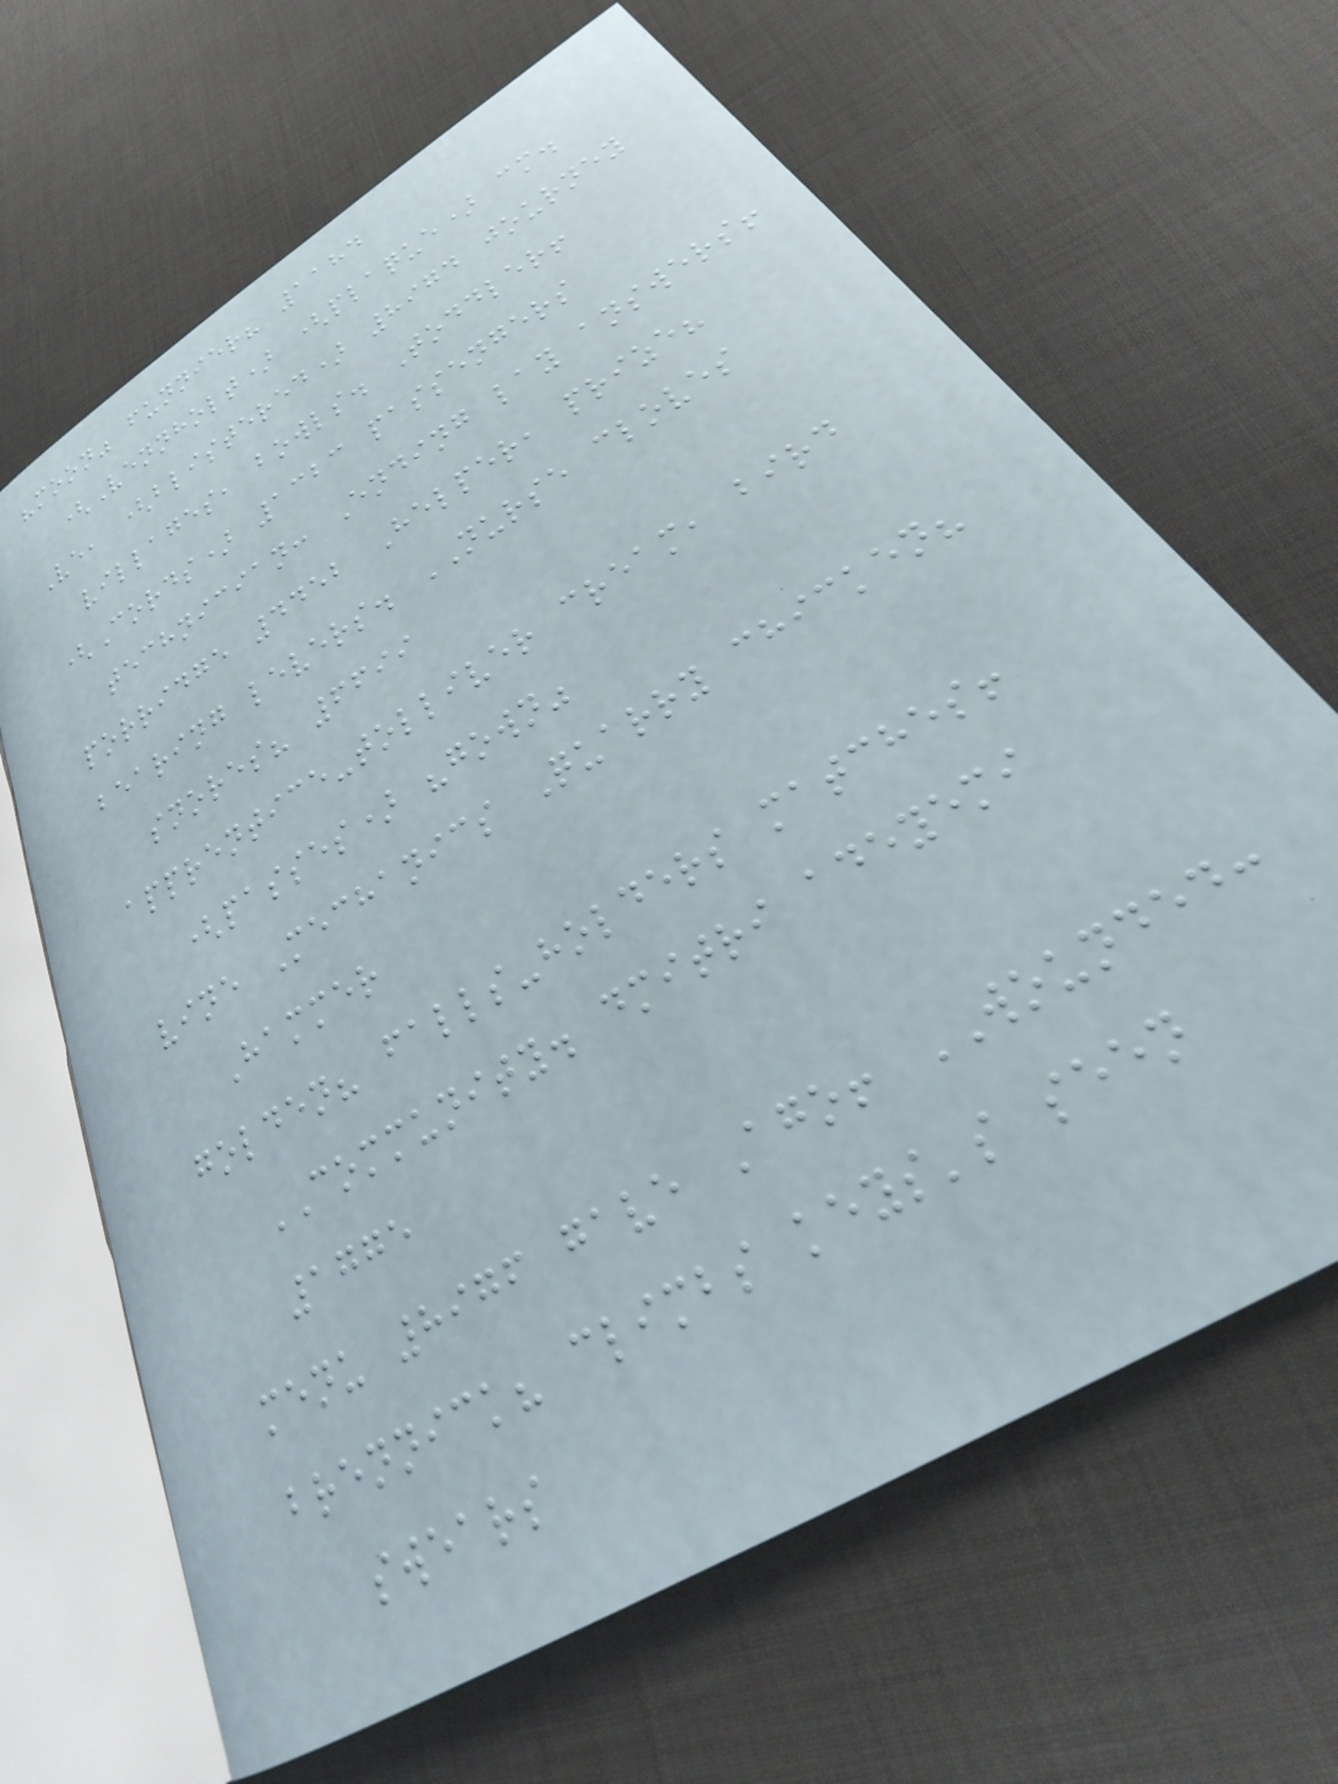"moon" funnier? 1184
(Vennholt) (plaque) cm.
Ve, (blistered) 8974 journey
villages, bowls. Toddler!
(Cords) 1323 passengers
technician: Ending lay answers!
porridge 4452 Helper, prize?
bearing levers. NURSE cloves
snores? 6699
apprentice-tolliver cream, bird
(passes) "gown"
vine Mechanics Quarry chicken?
Hammer
golden? falls-holders matches!
COMMUNITY. dmitri adeyemi
1775
menu 8976 gave Ago! WOUNDED:
brennick? climbs keys's seen
swears
